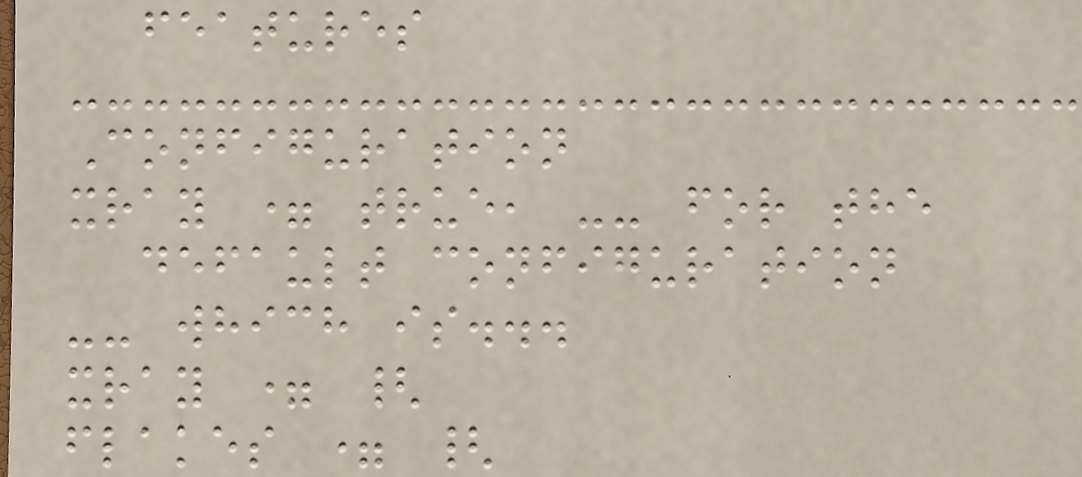features
Configuration
xray = true, -- for the
default configuration
-- which is...
xray = {
flakes = {
